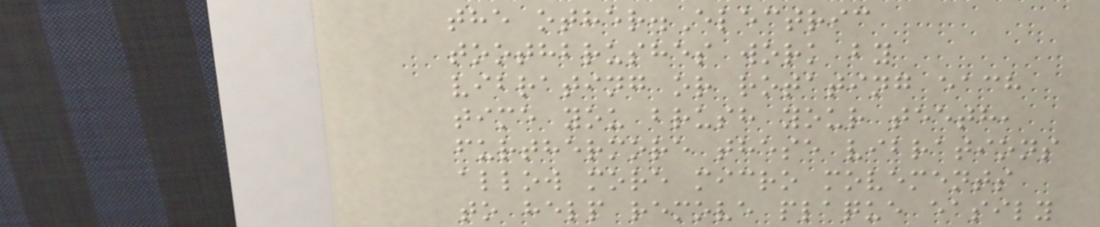the other.Electric
toothbrushes work by
vibrating or rotating each
time you brush your teeth,
furthermore these vibrations
allow more micro movements
to help remove plaque easily
